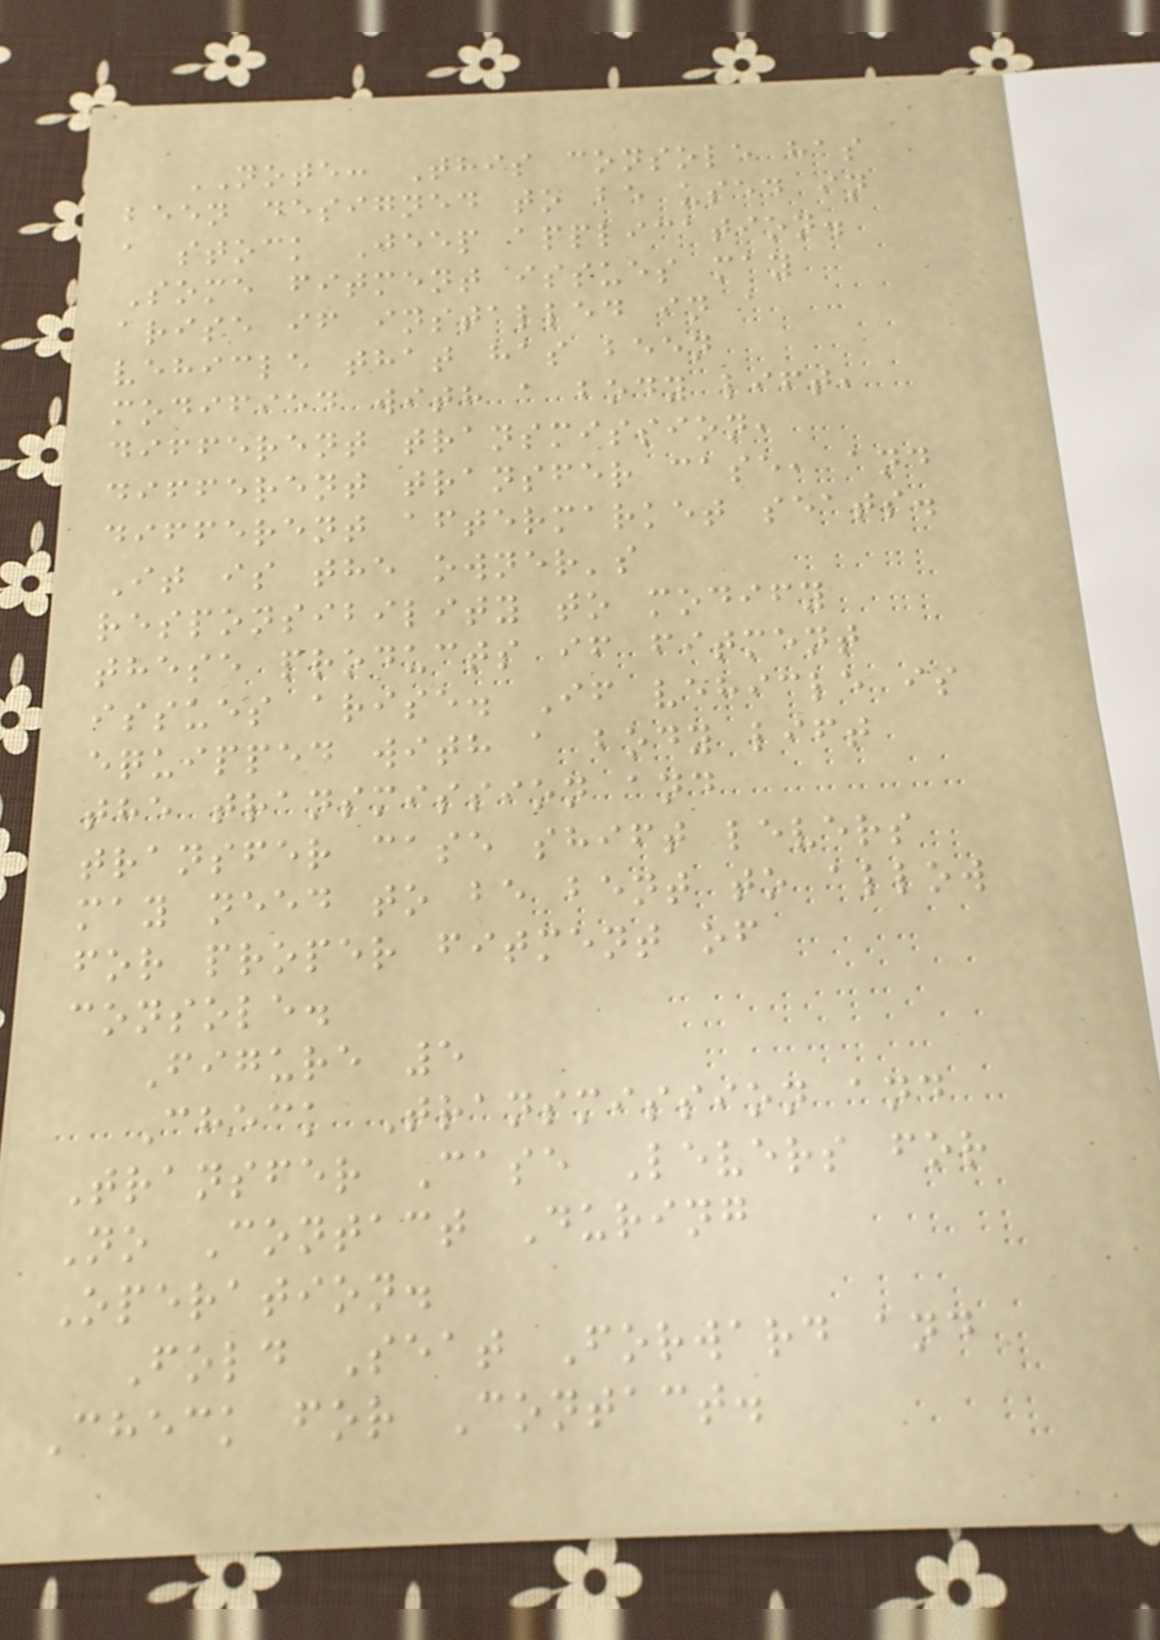NOTE: This console has
been designed to be used in
a stock Jeep application.
Some fitment issues may
arise if installed in a
vehicle that has been
modified with a body lift,
different transmission,
different transfer case, and
different aftermarket seats.
It is the owner's
responsibility to modify
these products if fitment
issues arise. If vehicle is
equipped with a body lift
the transmission and
transfer case shift levers
may need to be bent to allow
for proper fitment of
console.
Figure 5
Check Transmission and
Transfer Case Levers for
No Contact During
Operation.
Fold Seat Forward and
Check for Contact.
